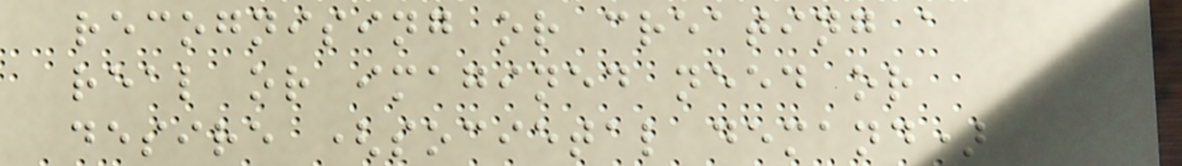recognising or creating a
real or imagined need or
desire (societal demand)
